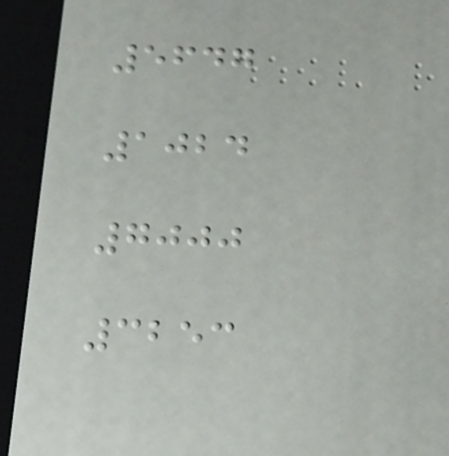5647
1024
7000
3253
